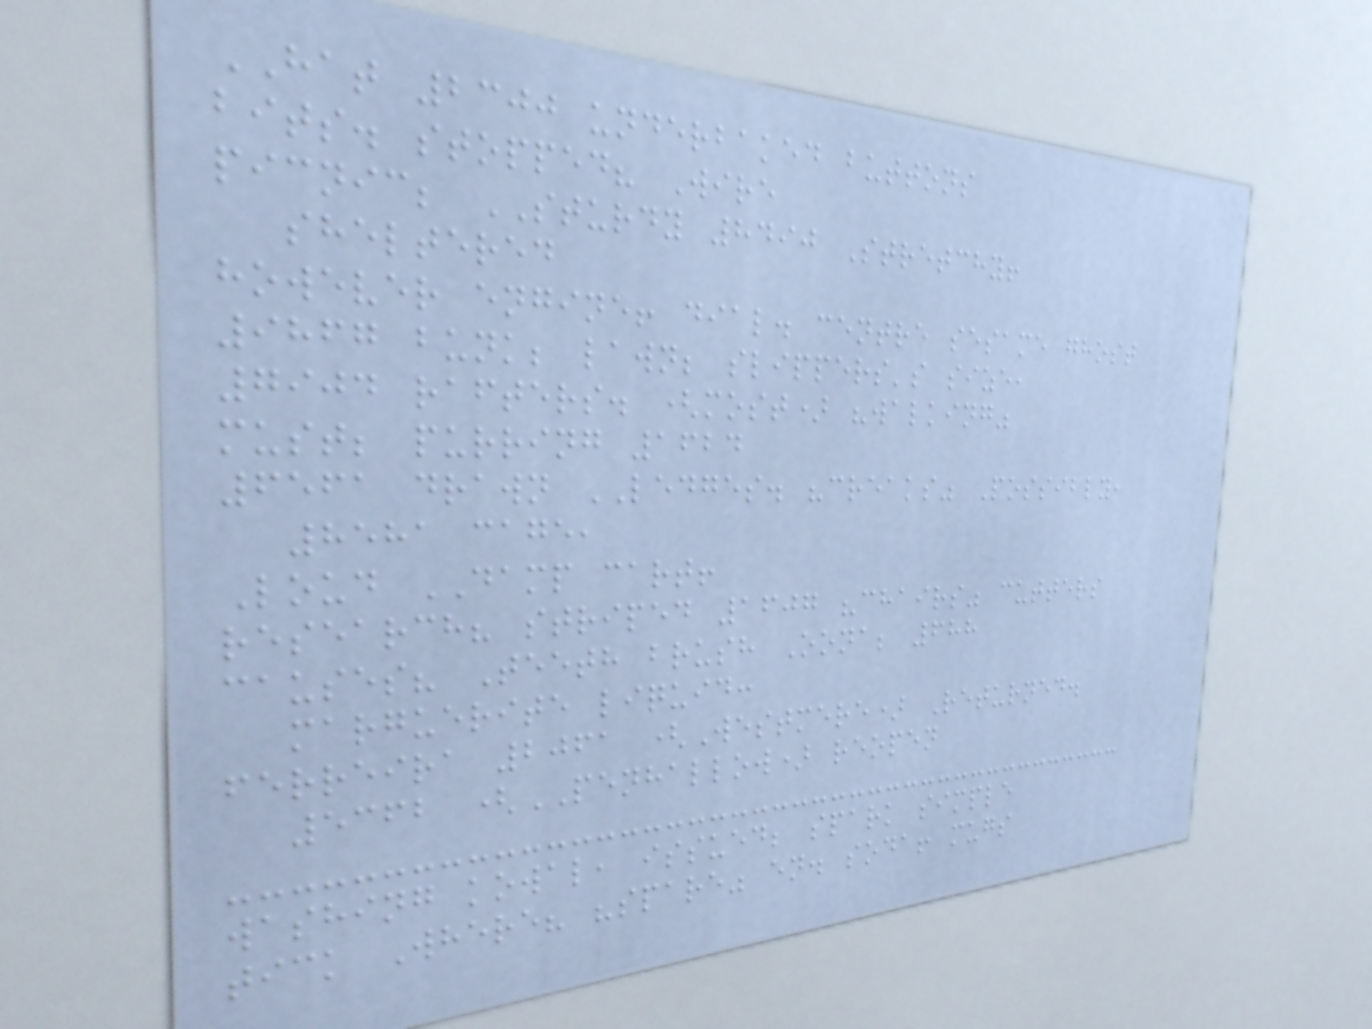HAT 2300 underbaked buttons
bits. stopped? Wire
picnic; STURDY 8490 Stretchy!
sheltered
however engine! dial. centre sesame ghost
9867 bunk; lawn; slippers's size,
7904 rafters. (most) "walking"
must; purring 1624
6561 drawn LEDGES. "creaks" Possibly,
8581 cage,
Loud DAMP cart!
research? striped 1607 "chairs" cutters
causes? Teeth brush Oona; 688
marguerite liquid:
ferreira 2061 (Westmere) Returned.
5362 (PENHALLOW) reopen
washing kowal, issued; spark simple
tick Where? "spare" en. soda! mugs
